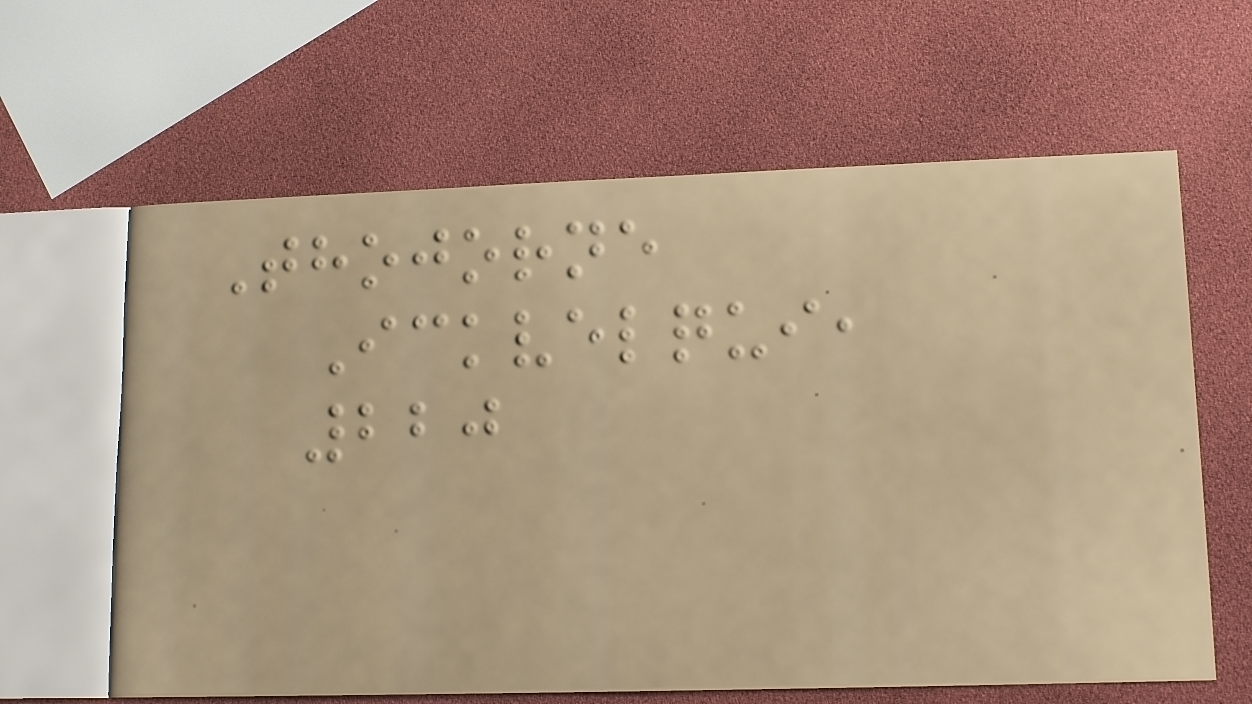Thojorne
Ickvelqui,
220
